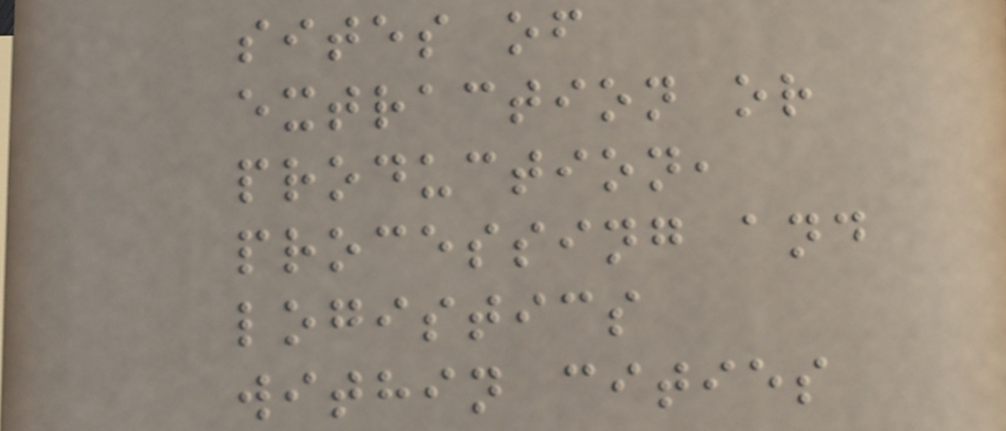sites of
extraction or
production,
processing and
logistics
within cities
